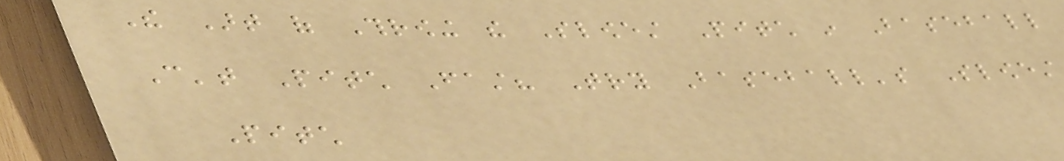The Art of Throwing the Slowest Pitch in Baseball
Can't Pitch Fast? Try Baseball's Slowest
Pitch
